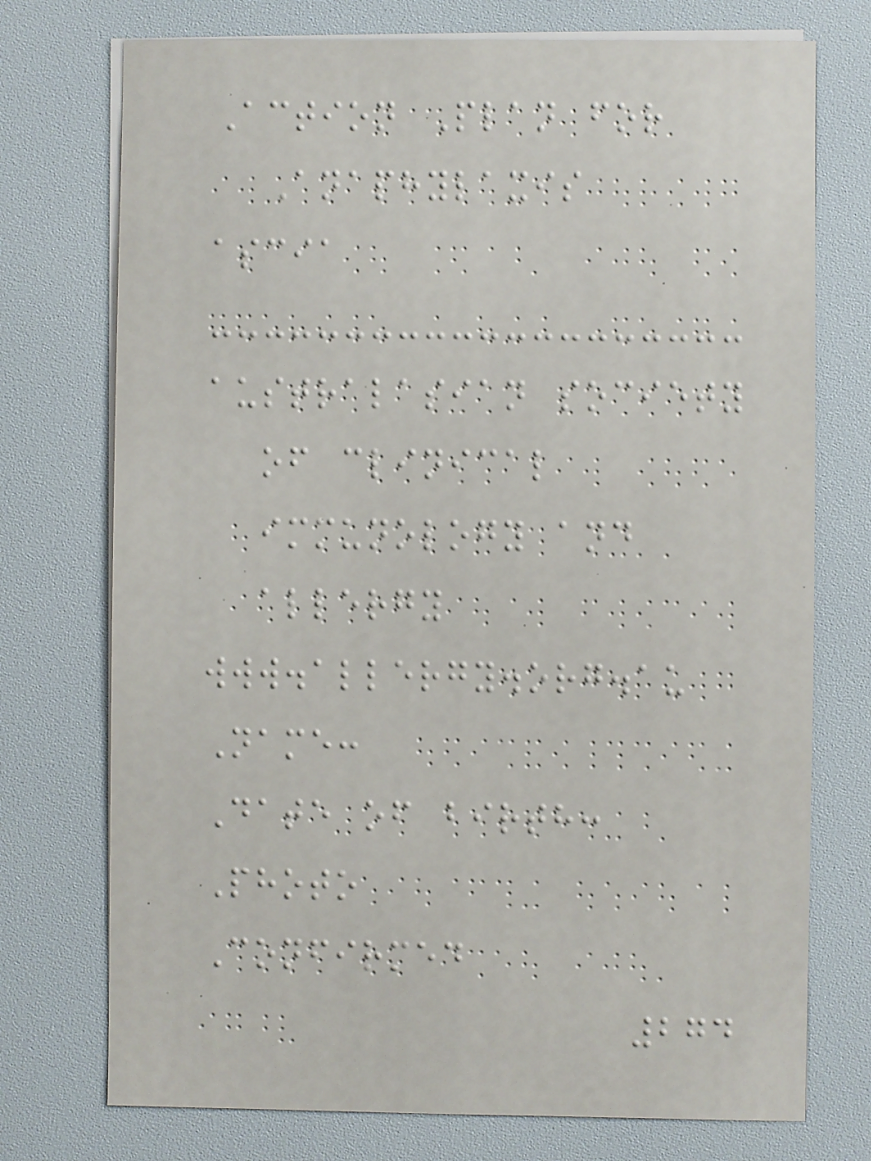Action Plan for
Anaphylaxis
ascia
australasian society
of clinical
immunology and
allergy
www.allergy.org.au
Name:
Date of birth:
Photo
Confirmed
274
